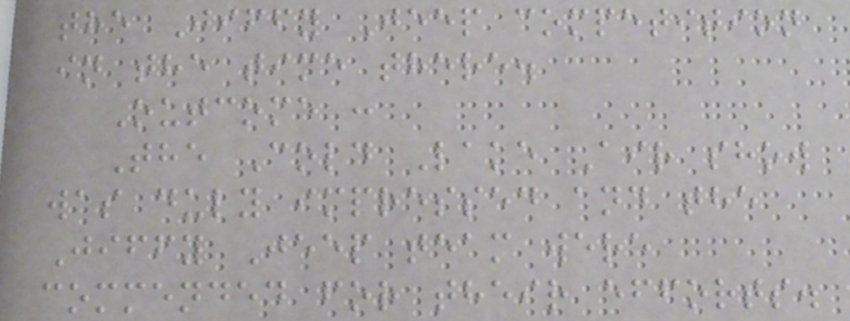the Jiffy Jeep competition
in the time there.
Outcome :
The Cold Lake Air show
was duly impressed and the
Jiffy Jeep team were
commended for their efforts.
